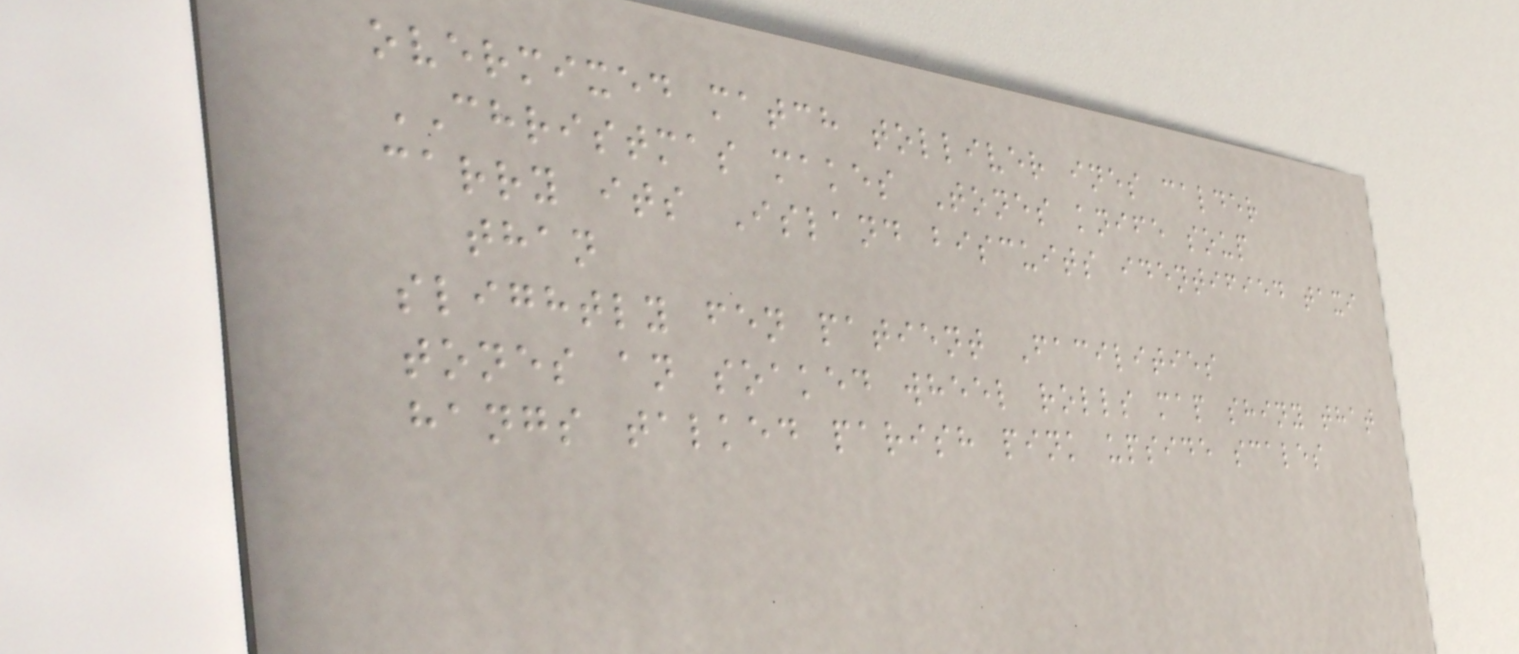overmixed match tolliver ines calder
CHRISTMAS makes Tones knife soup
carry its Island biscuits identified taxi
than
slightly fen patient Facilities
tones an soaked wheel rolls map shiny that
hangs talked parish pink upside scales
